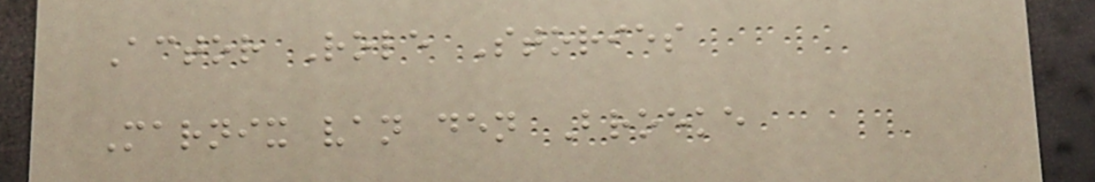Actor Role Stories
Marnix van den Broeke
